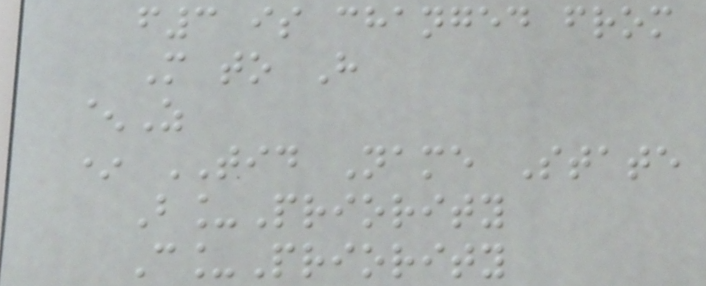f3 is changed from
M to H
^Z
* TID Name State
B_Priority
C_Priority
